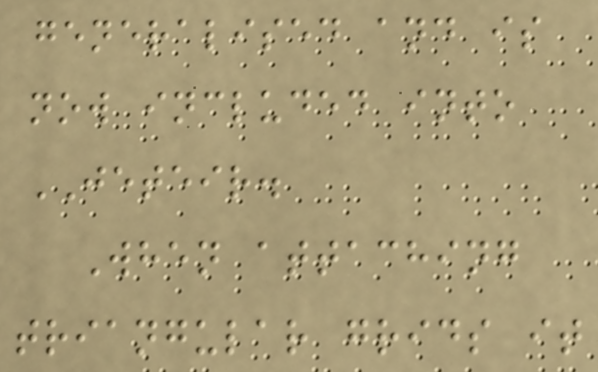generalised and is
now included into
JETEIR.
When attaching
triangular grids it
